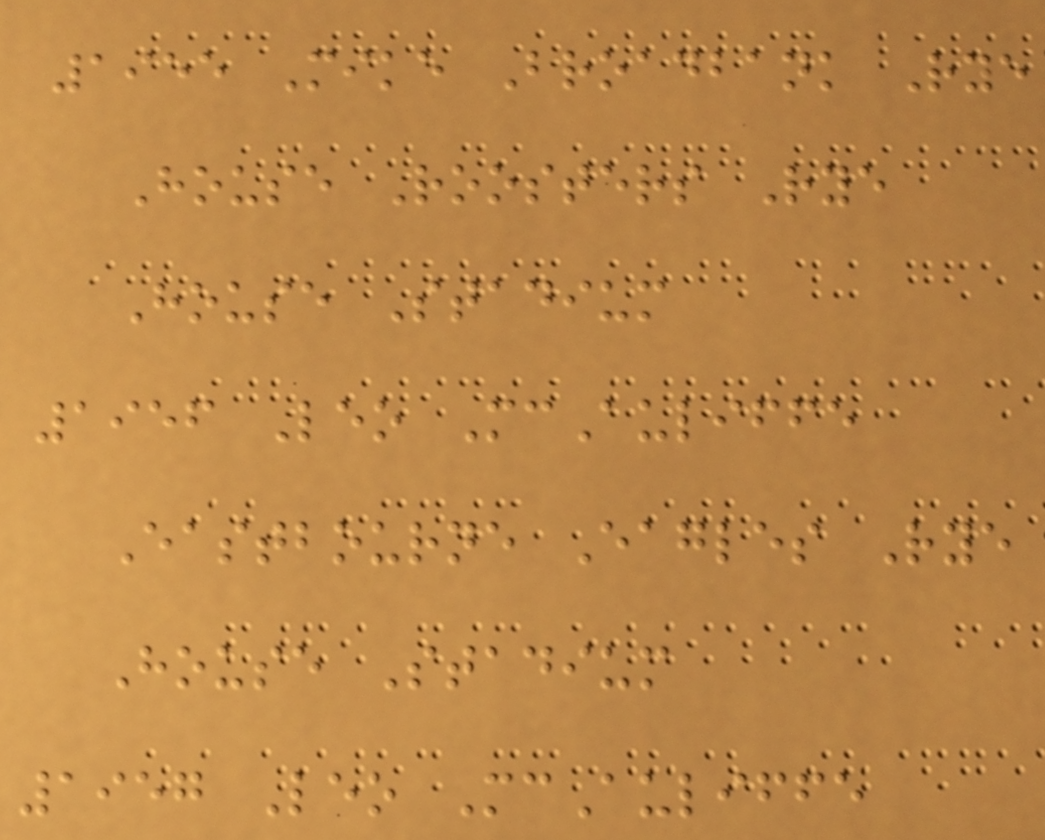1955 Mike Broadbank Rye
House Roosters Rye
House Stadium
1956 Leo McAuliffe
Eastbourne Eagles Rye
House Stadium
1957 Leo McAuliffe
